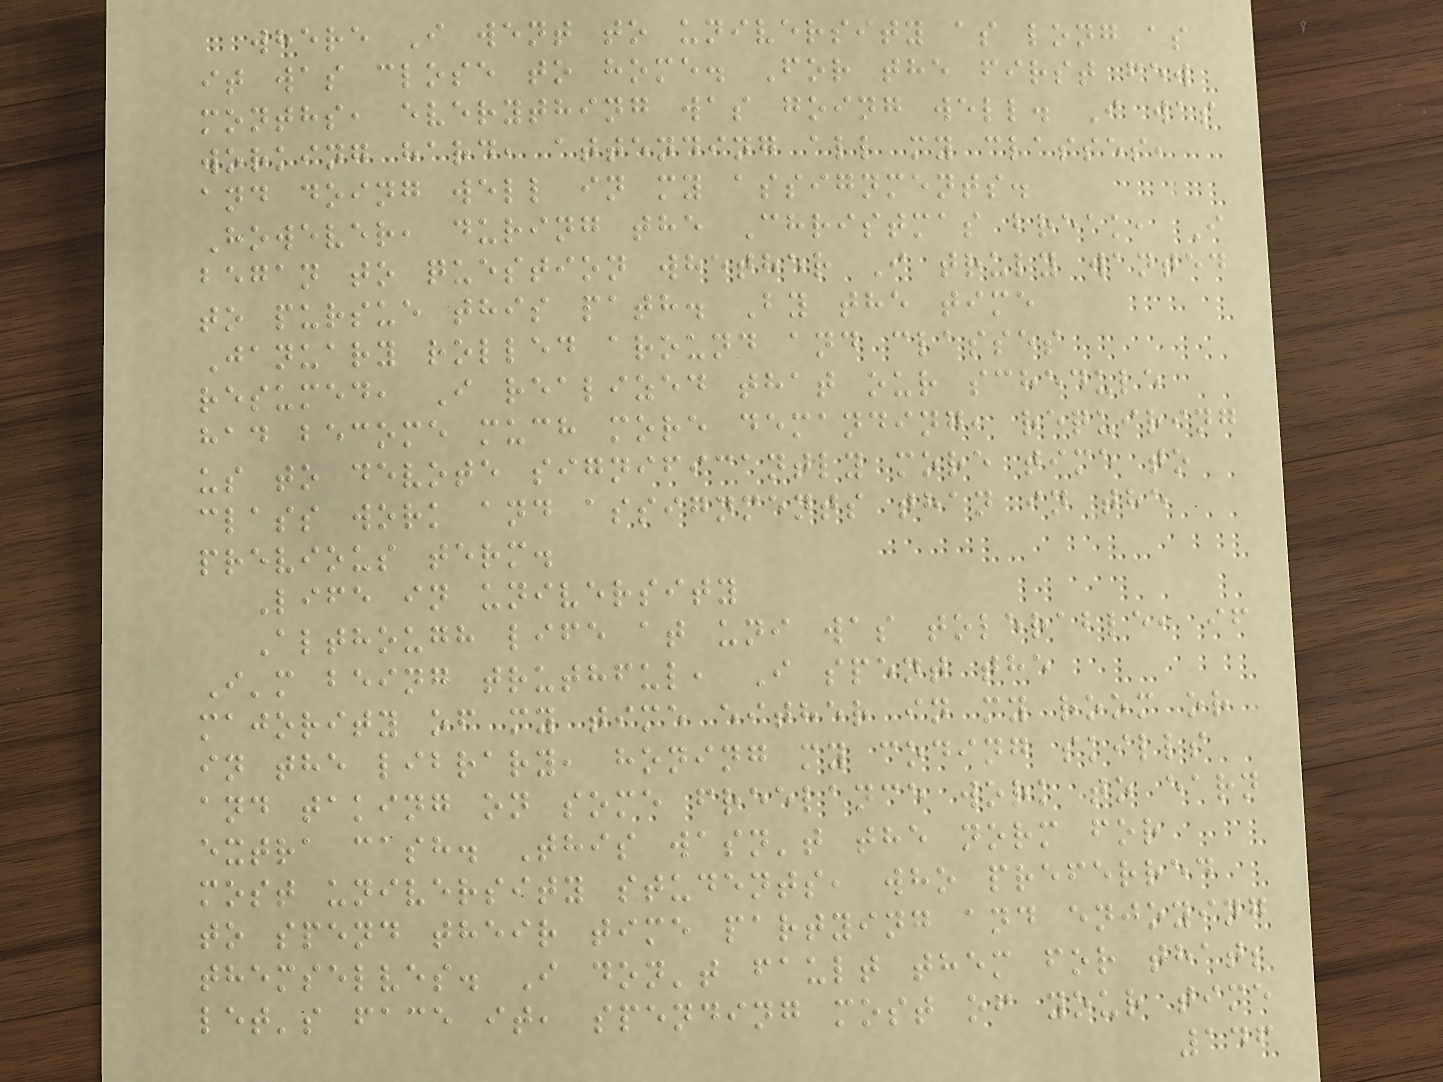where I went to university as long as
it was close to home. For the first few
months, everything was going well. I was
working hard, attending all my classes,
and doing well in my assignments.
However, during the Christmas break, I
began to question whether I truly wanted
to pursue this path. By the time
January rolled around and classes
resumed, I realized that our schedule
had become much more demanding, requiring
us to devote significantly more time to
class work and assignments than in the
previous term.
Life in university
Although life at uni was tolerable, if
I'm being truthful, I spent the
majority of my time either in my room or
in the library, honing my coding skills
and taking on some freelance work to earn
extra cash. This wasn't the norm for
most university students, who preferred
to spend their time partying and enjoying
themselves. I don't fault them for that;
let's face it, spending most of your time
146
